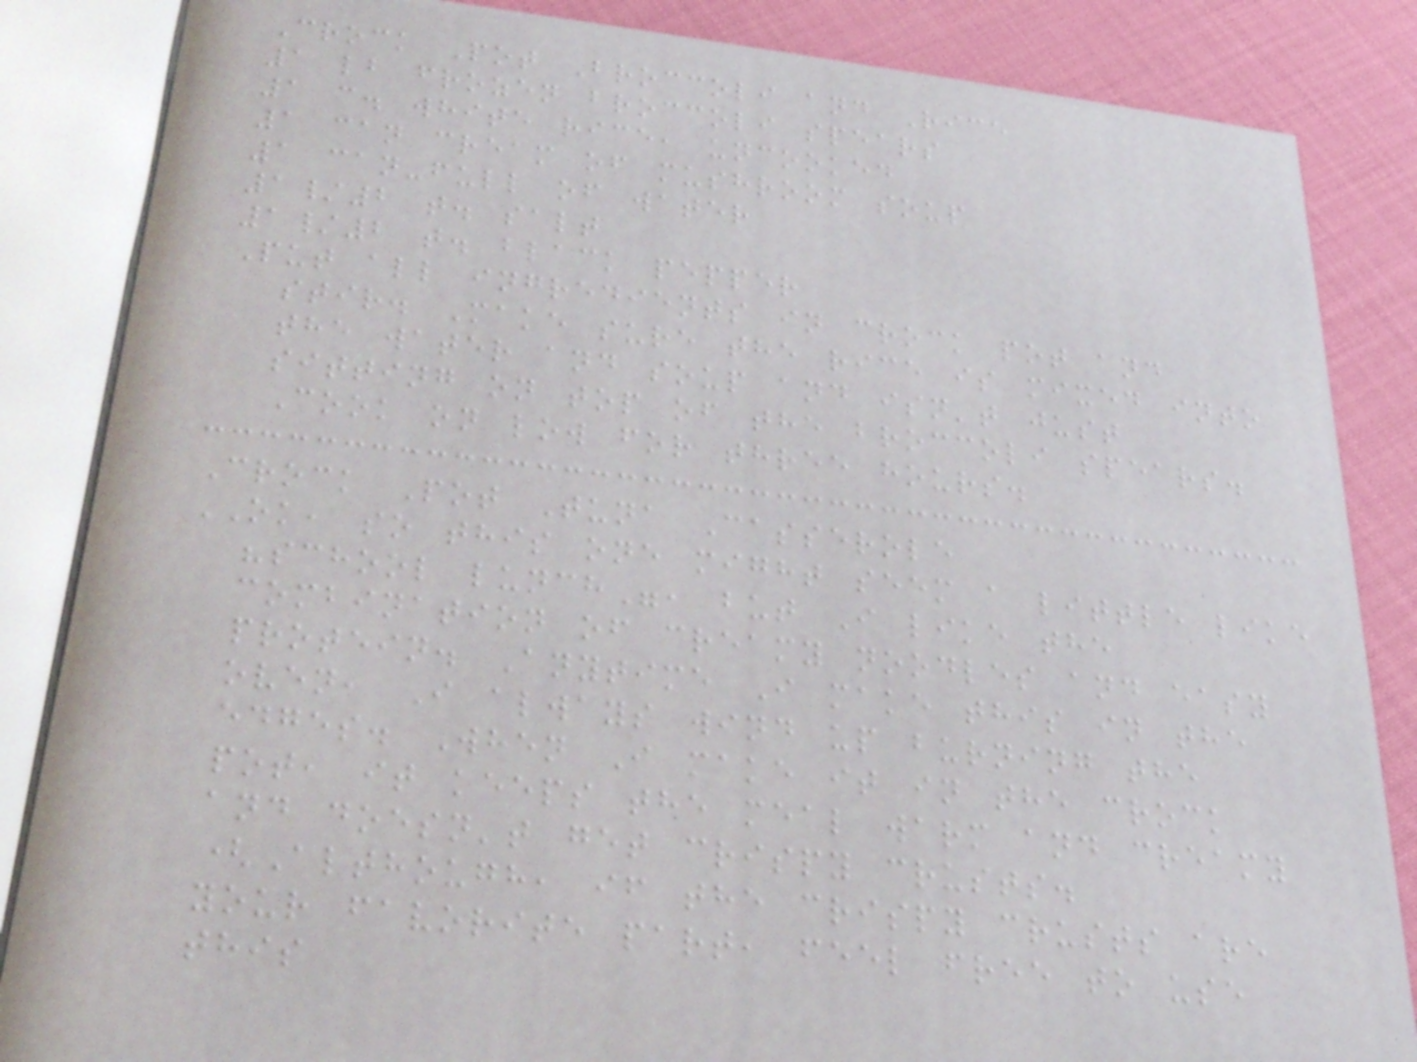Crock Pot Broccoli and Rice
1 lb frozen broccoli spears
1 c. white rice, uncooked
1 can cream of mushroom soup
1 can-full of water
1/2 t. salt
1/2 t. black pepper
Put all ingredients in crock pot and
stir. Make sure the rice is mixed into
the water and soup and isn't just
sitting on top of the broccoli spears.
Cook on low for three hours.
Crock Pot Tuna Casserole
OK, so this one might seem a little like
"school lunch", but I like the
combination of creamy noodles and easy
protein. Anytime I make this in the
oven, I always wind up burning the
edges. When I make it in the crock
pot, it keeps the meal warm and creamy
and doesn't get crispy crusts.
(Although, if the crispy crusts are
your favorite part, feel free to use
this
